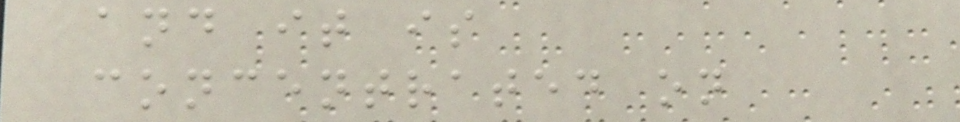and it is
concentrated on
